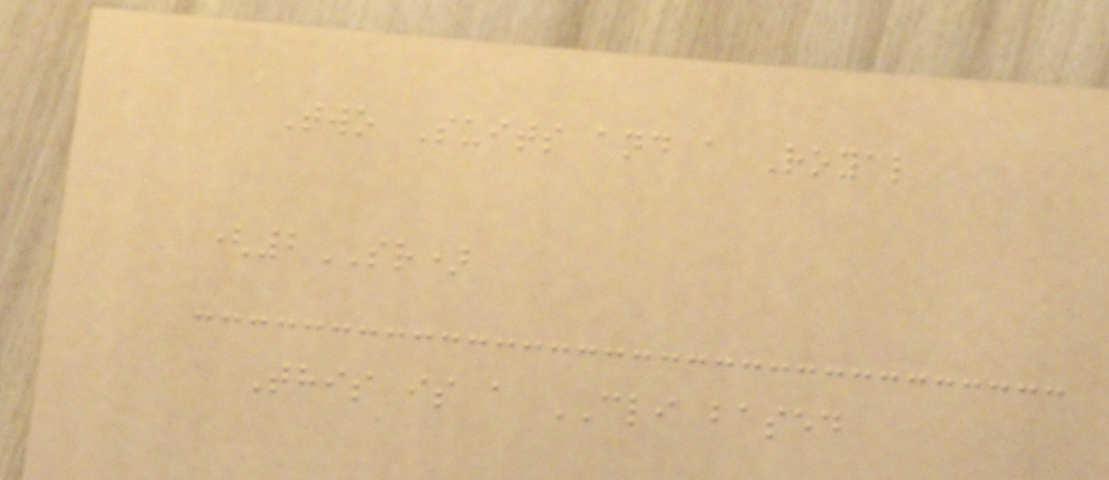Two Suits and a Royal
(2SR)
This is a CLI based
